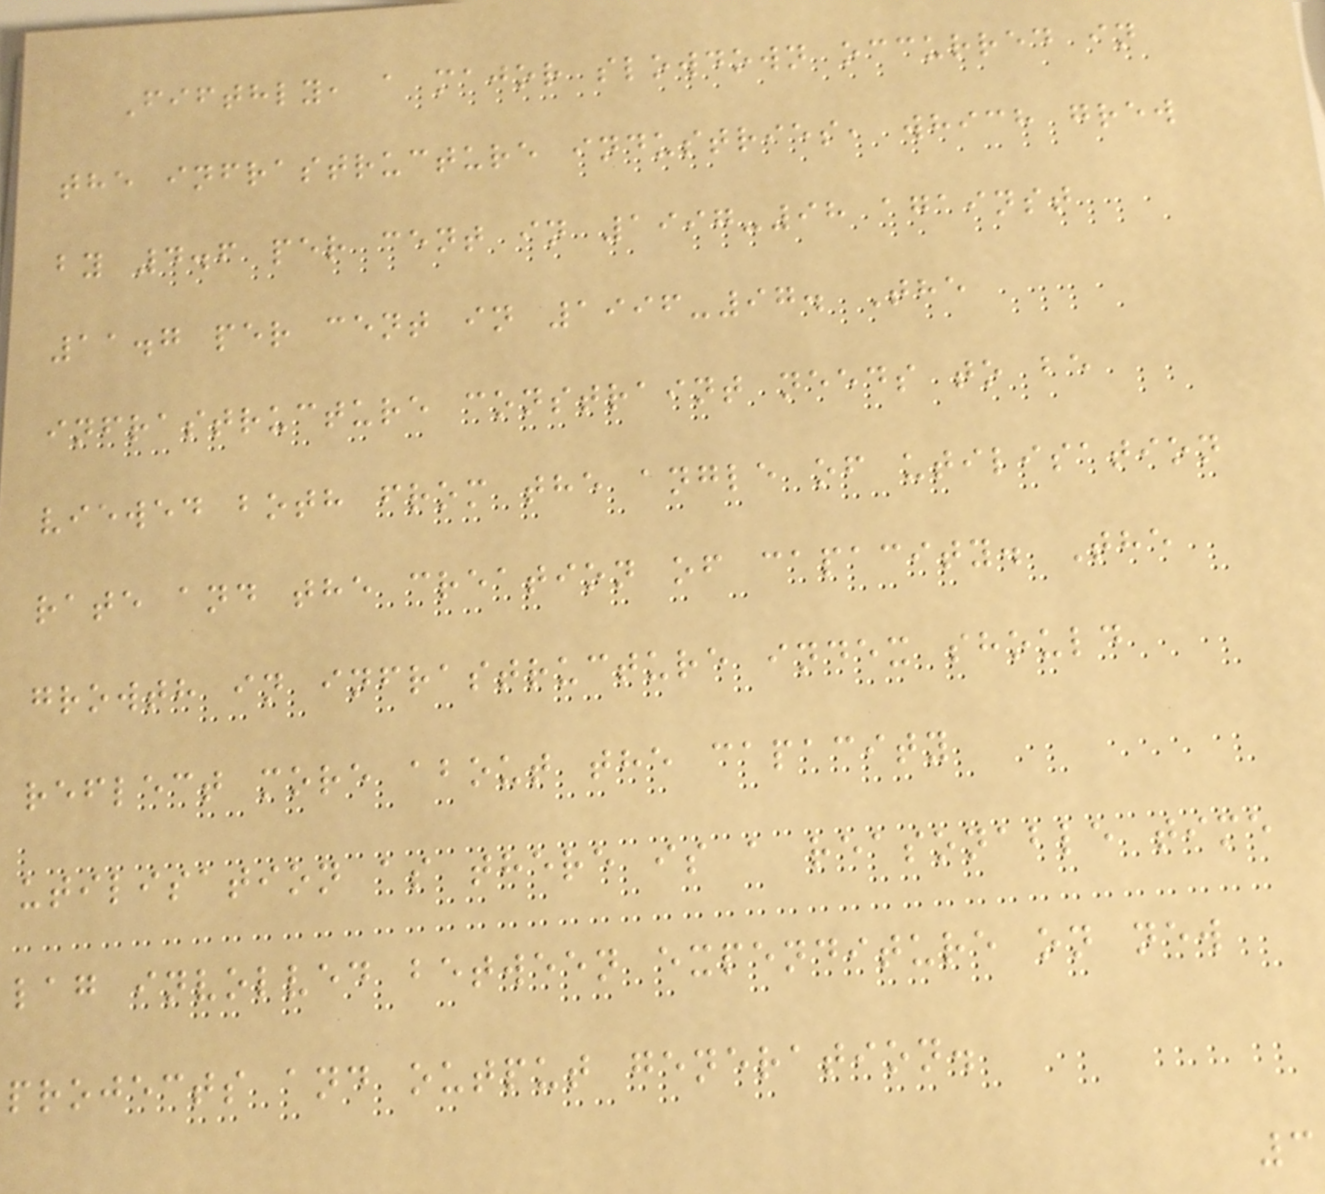Fifthly, a major slowdown occurred in
the infrastructure industries, which grew
by 4.6 per cent in 1997-98 against
11.7 per cent in 1996-97. The
infrastructure constraint needs to be
viewed both from the angle of utilisation
rate and the creation of capacity. The
growth in infrastructure index should
reflect more about the capacity
utilisation as there is a reasonable time
lag involved between expenditure on new
projects and output generation.
3
